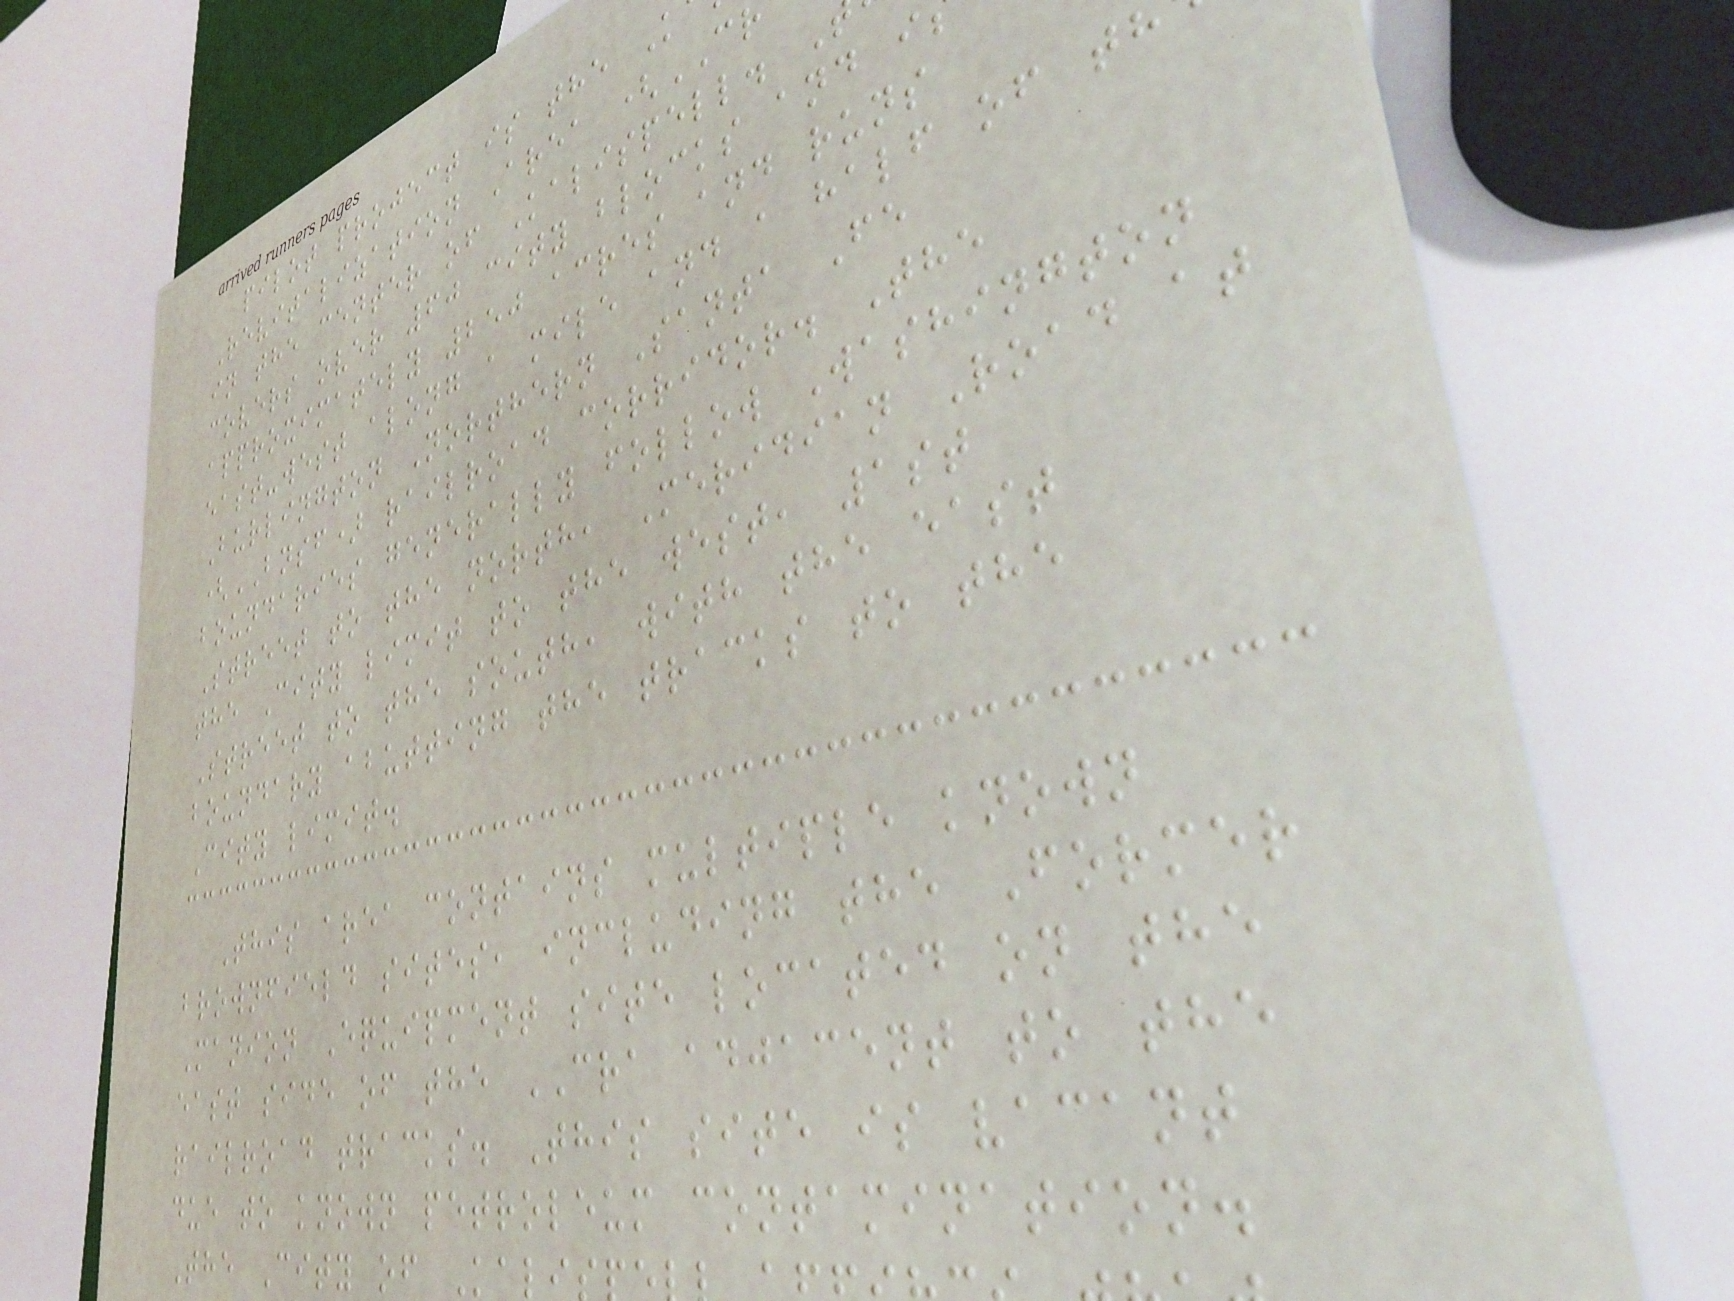pilot project is the K
Revitalization Area (CR
in the center of Kalispell.
covers over 60 city blocks and i
approximately 250 acres and runs
east-west along a mile and a half of th
Burlington Northern Santa Fe
(BNSF) railroad corridor. The
boundaries generally follow Washington
Street to the north, Meridian Road at
the City limit to the west, 1st
Street to the south, with the east
boundary abutting the tracks to the
City limit.
This area contains multiple known
brownfield sites, including the Former
Manion Equipment site located on the
east side of the CRA adjacent to the
railroad tracks. This site is vacant
due to known petroleum contamination.
The City of Kali
